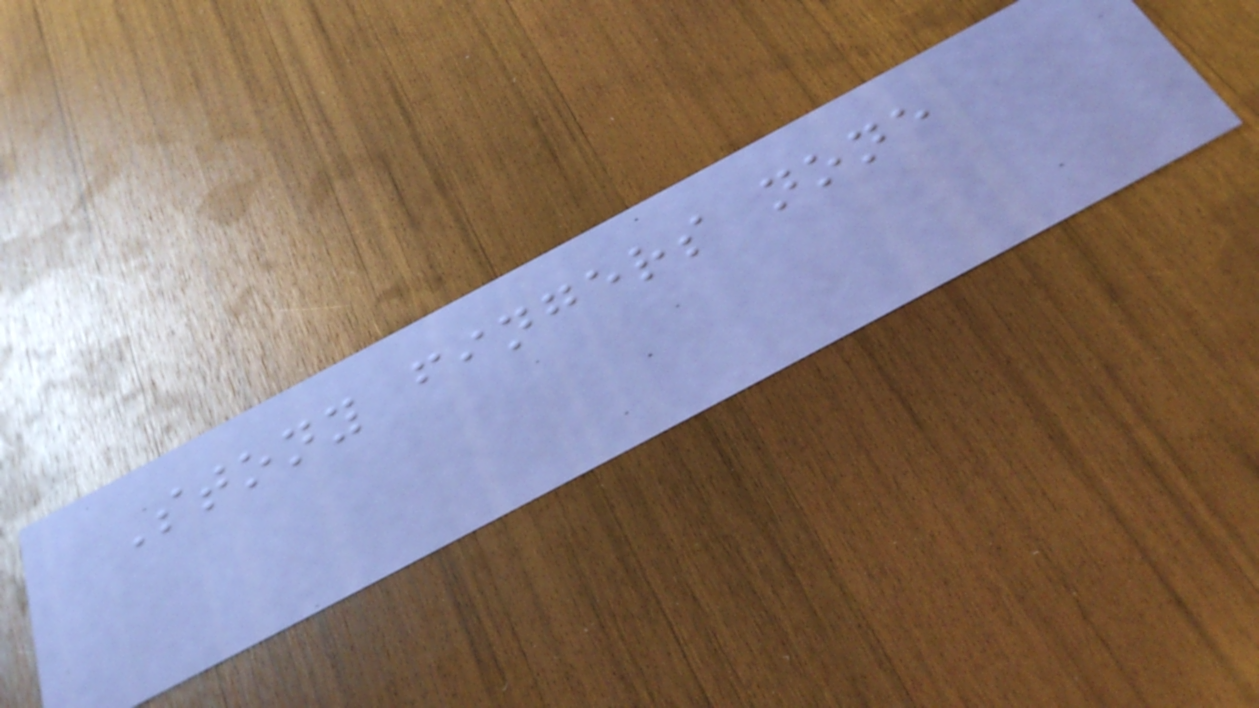Stony fingers none
